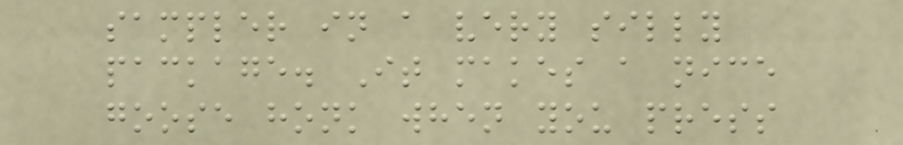sampler in a very silly
package. It makes a nice
goose honk when you press
